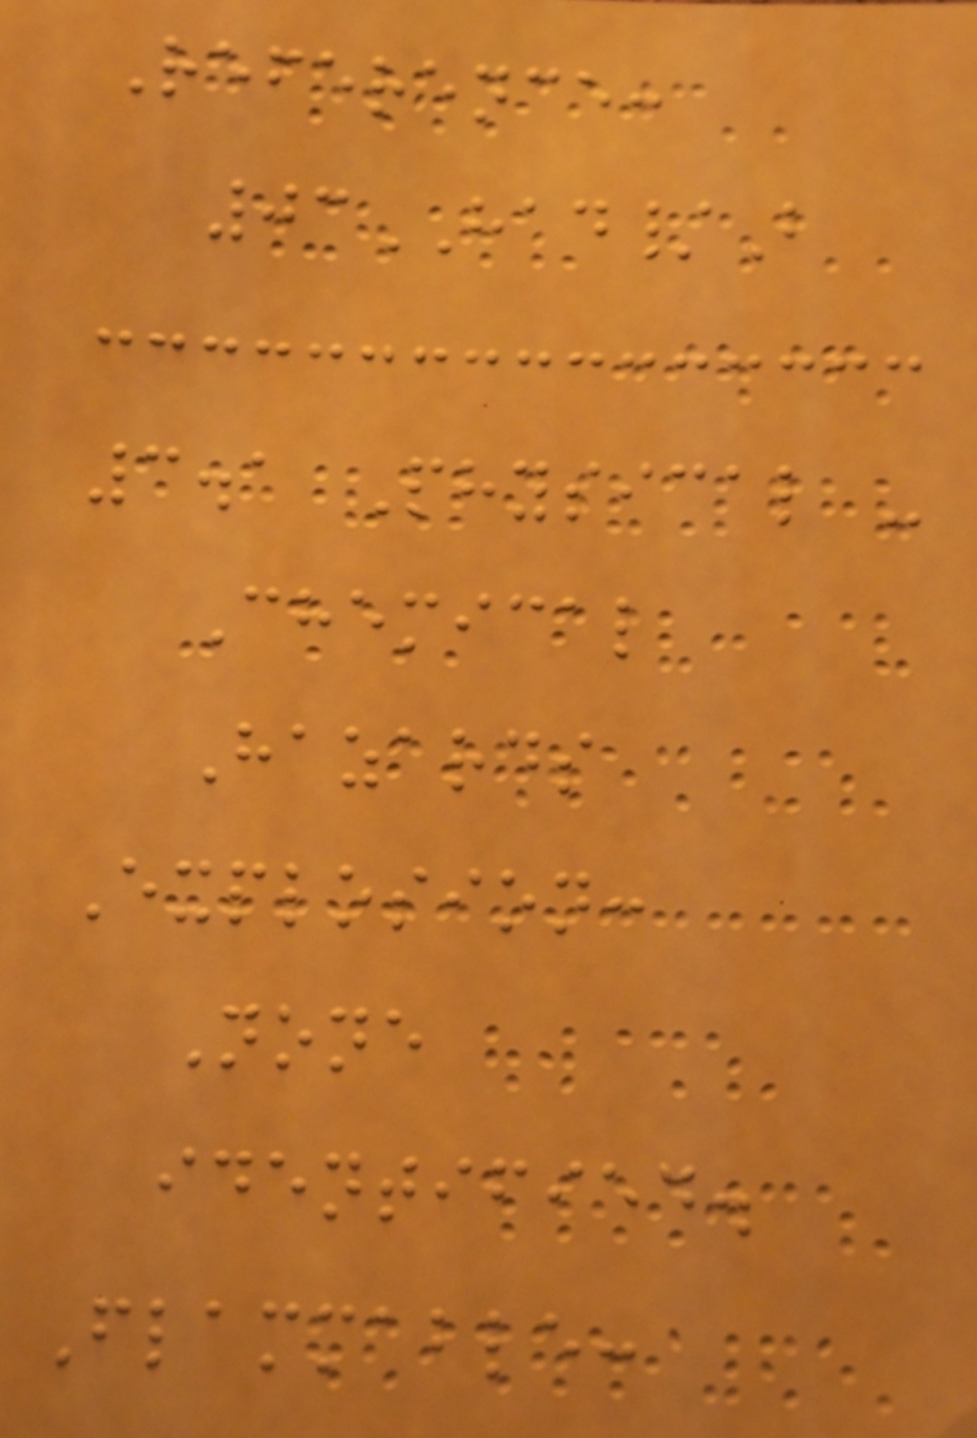Reference:
03HAD/B
3.1 Physical -
Chemical
Hazards
Explosion:
None
identified.
Flammable:
